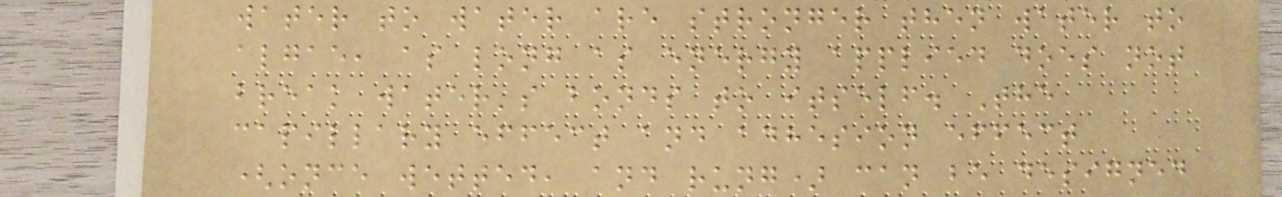water to water are stronger then water to
algae, as long as energy applied does not
break water's bonds to itself. The
capillary effect and adhesion effect
(once wetted, and rung) can be designed
